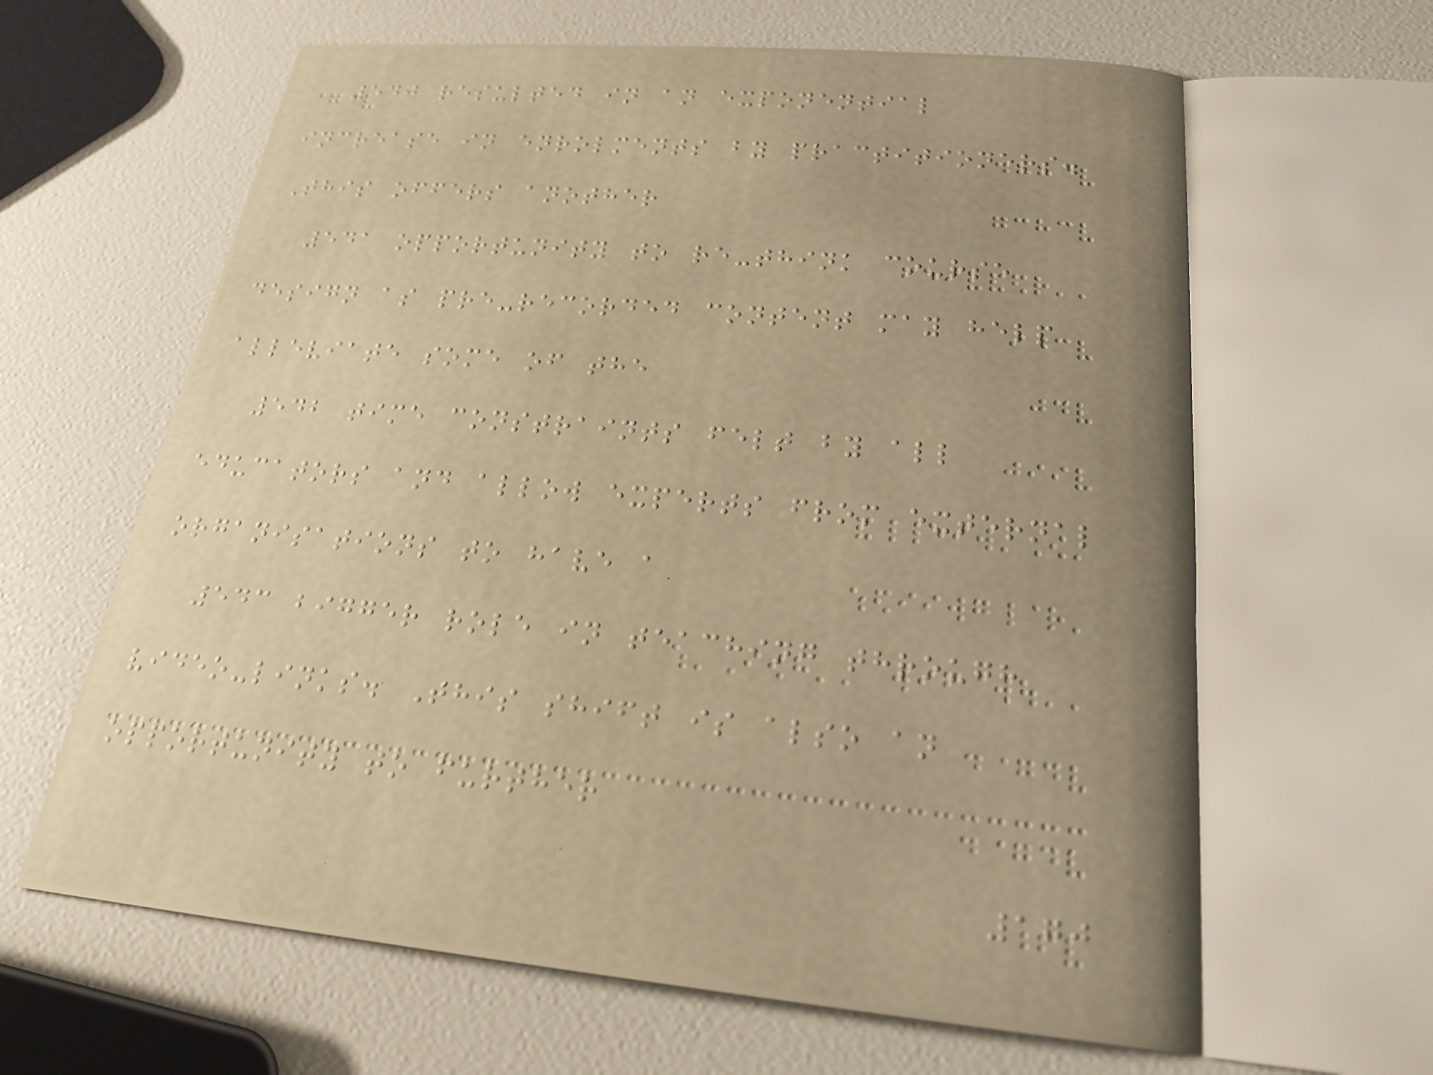540 resulted in an exponential
increase in enrolments by practitioners.
This offers another
541 opportunity to re-think course
design as pre-recorded content may help
alleviate some of the
542 time constraints felt by all
educators and allow experts from external
organisations to have a
543 bigger role in teaching through
video-links. This shift is also an
opportunity to further
170
